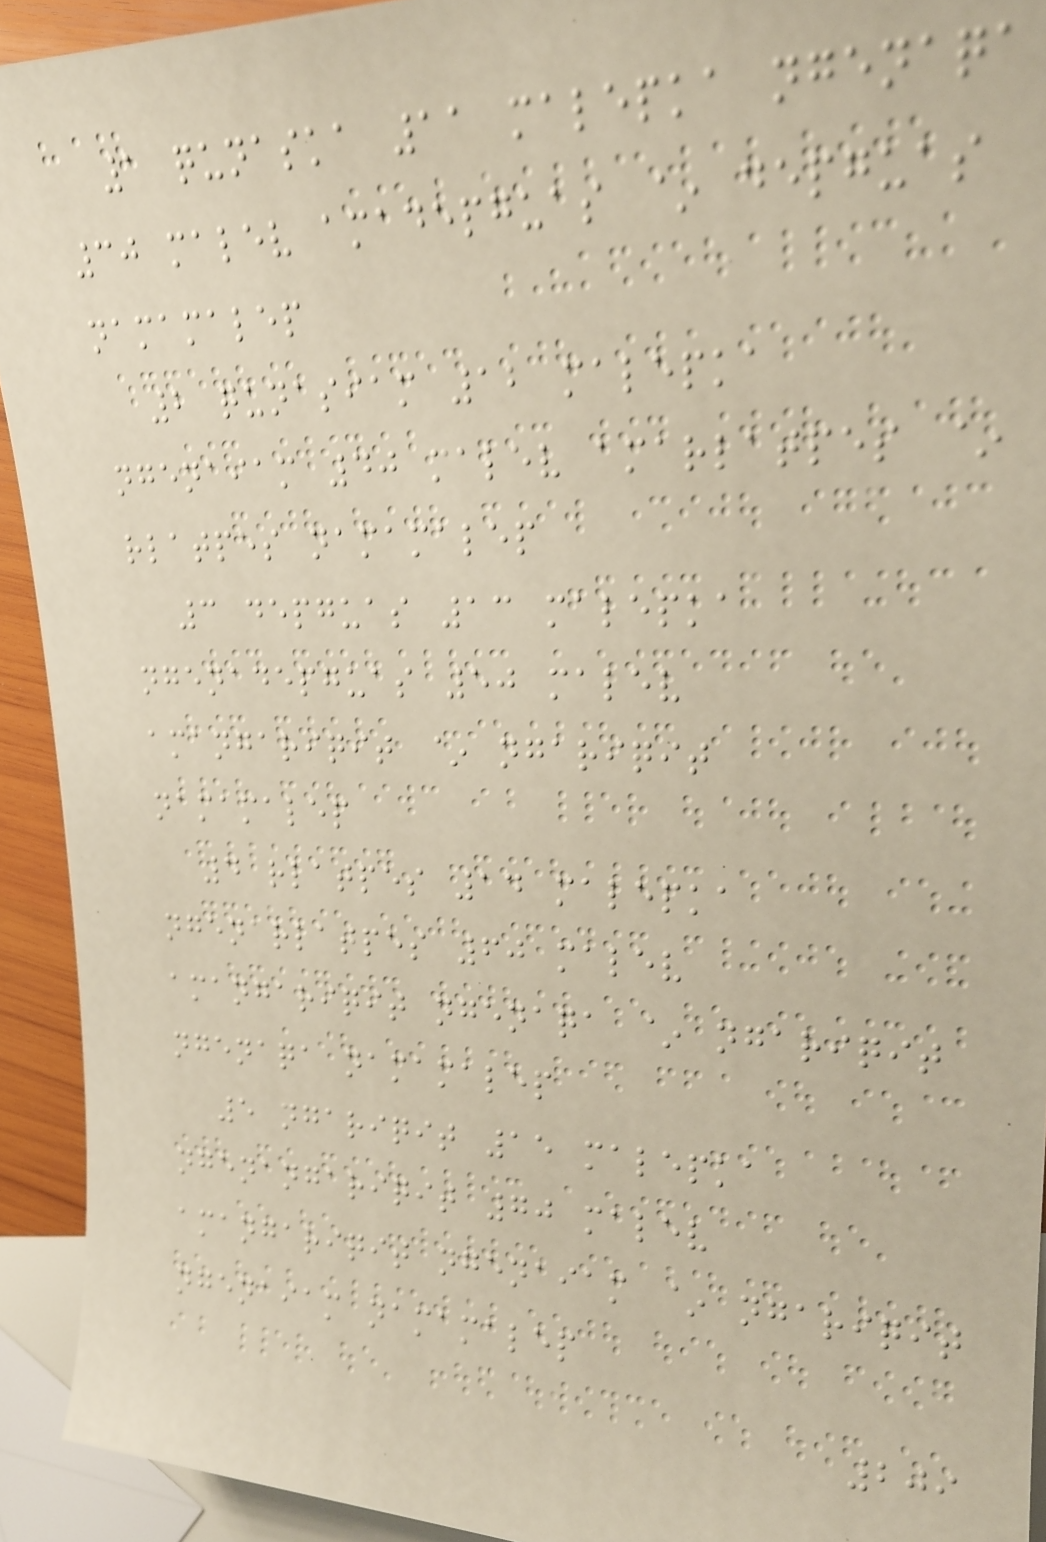1 qunaska 11 malepka ngenaqa
30 malev amadepguas ~ depguas
namamalep
2 qunasiam 12 malepka
ngenaiam 40 malev amarlatpes ~
rlatpes namamalep
3 depguas 13 malepka
ngenadepguas 50 malev
amangariqit ~ ngariqit
namamalep
4 rlatpes 14 malepka
ngenarlatpes 60 malev
amangariqit ngenaqa ~ ngariqit
ngenaqa namamalep
5 ngariqit 15 malepka
ngenangariqit 70 malev
amangariqit ngenaiam ~ ngariqit
ngenaiam namamalep
209
